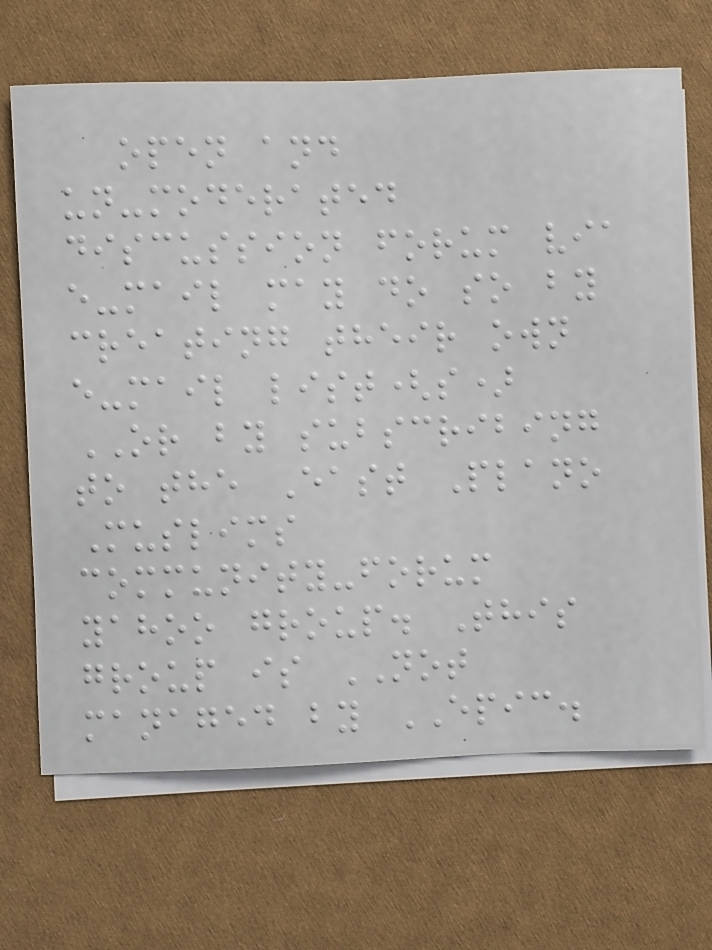open and
un-moderated
discussion forum via
e-mail may do so by
creating their own
e-mail list(s)
OR by subscribing
to the East Plano
Muslims
community-forum
yahoo group. This
group is NOT
managed by EPIC.
